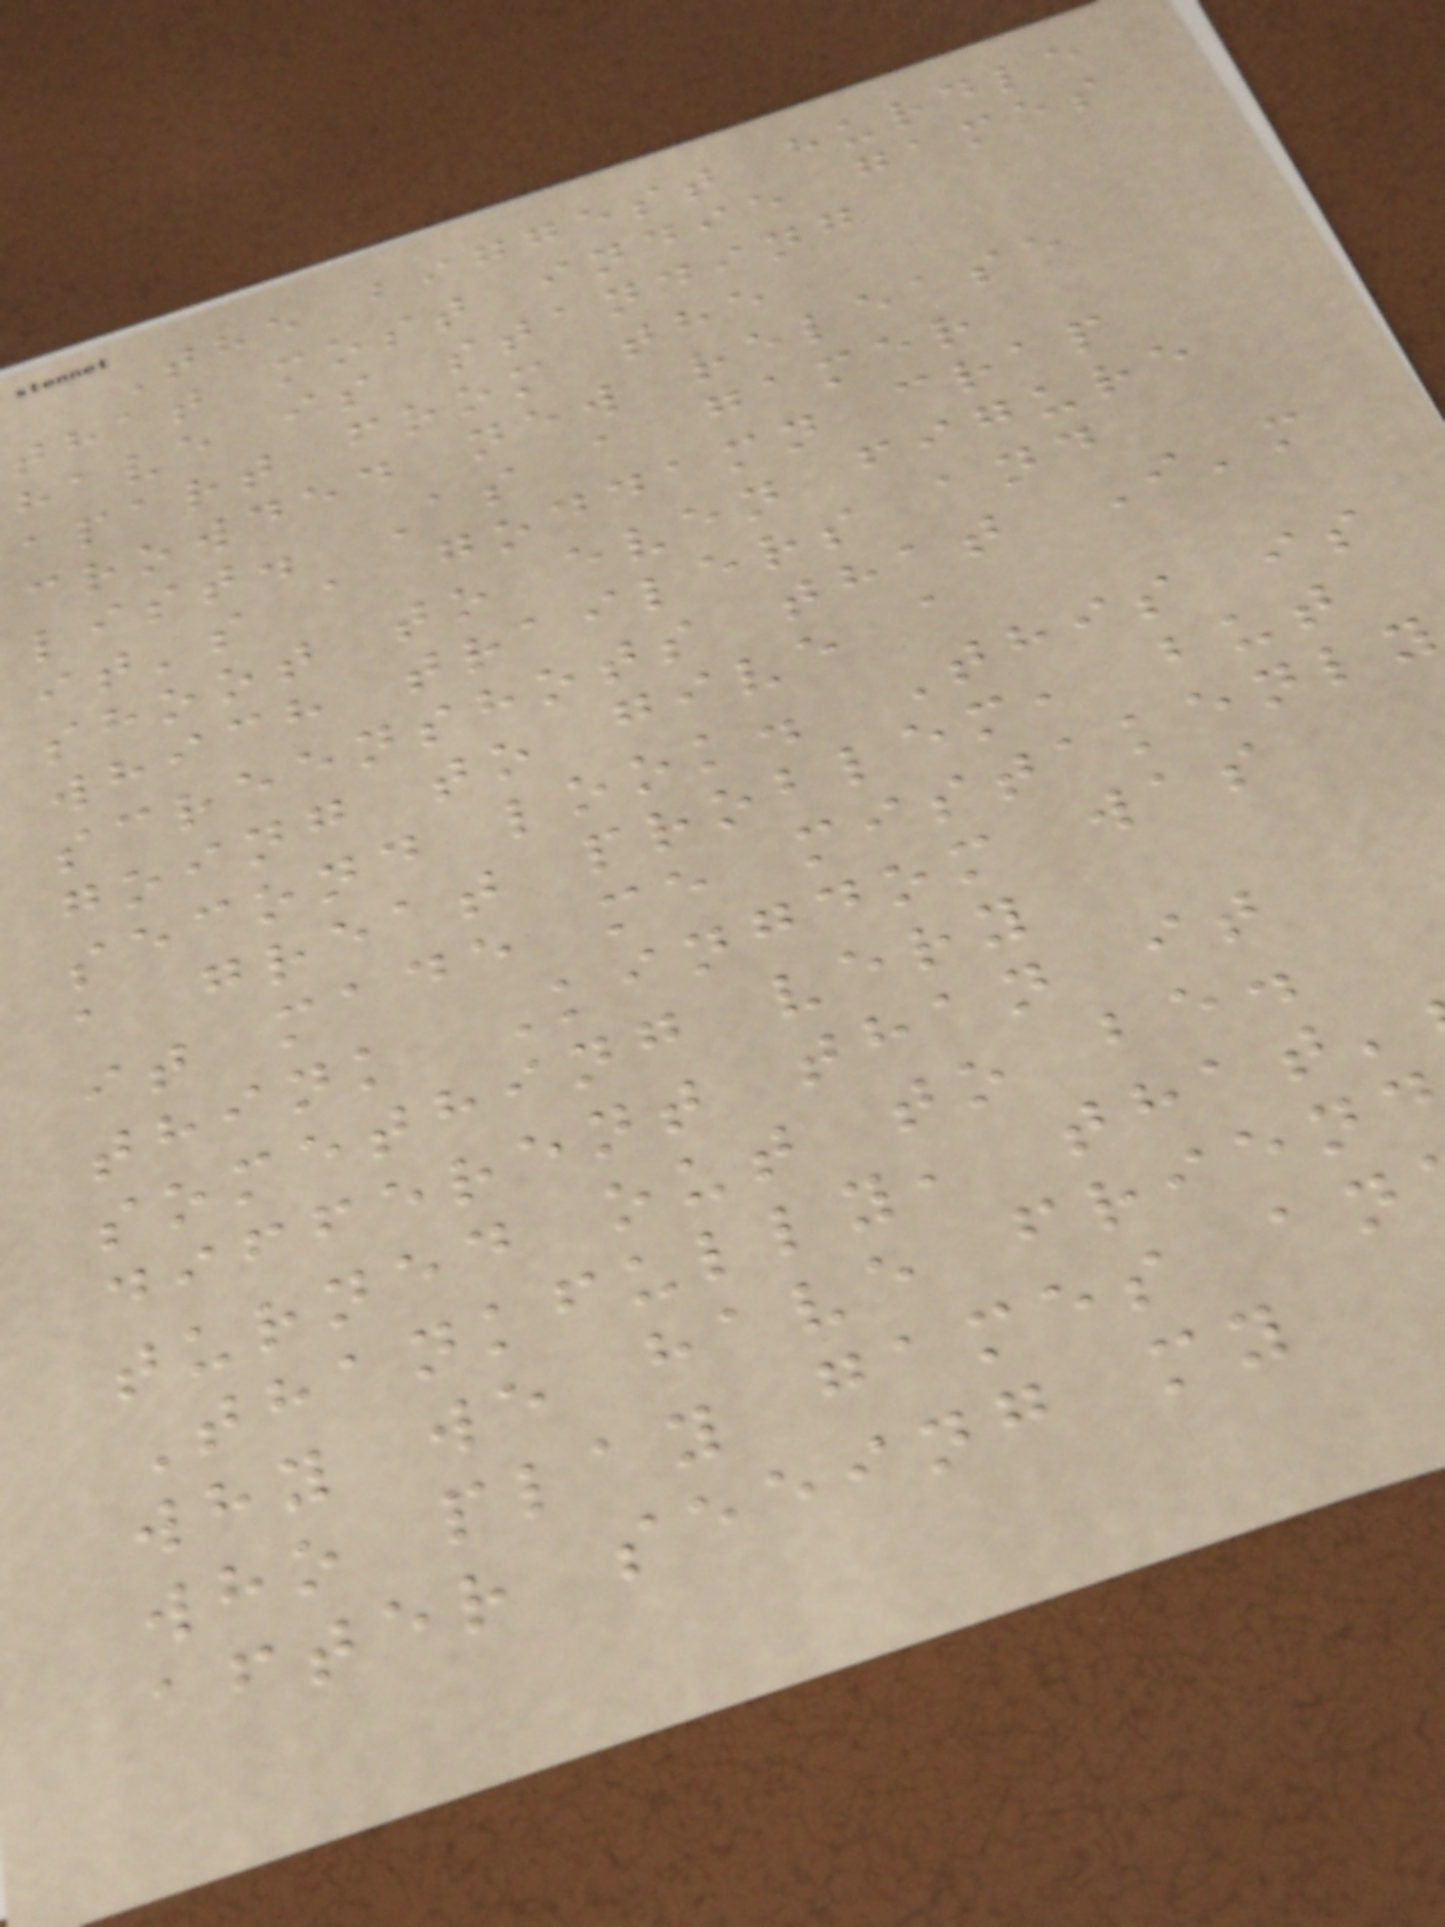The biggest hurdle
that most indie games
have is standing
apart from the
crowded new release
list. As a gamer
it's a goddamn crap
shoot to even figure
which trailers and
screenshots that I'm
going to give a
second look. This is
a great problem, but
it made me mistakenly
think Kingdom was
something very
different than it
turned out to be.
Thankfully, that'
why we have friend
who play games an
after seeing my
